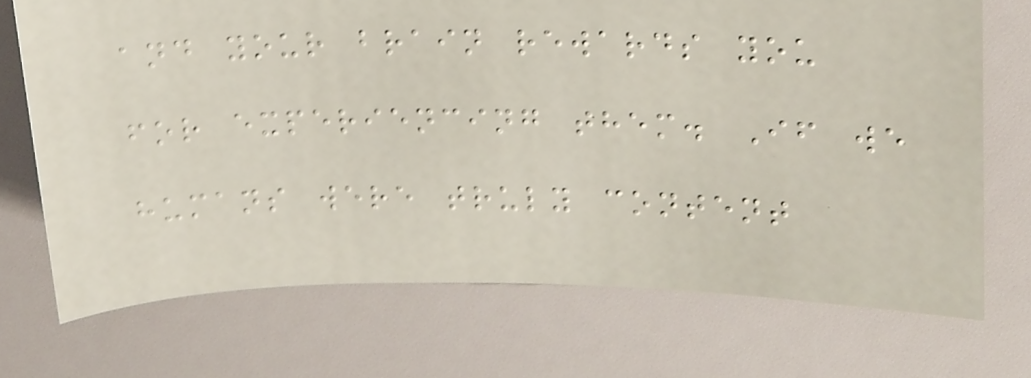and your brain rewards you
for experiencing them. If we
humans were truly content
